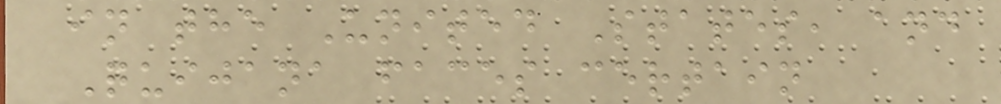in the United States, and
Quijana faces certain
